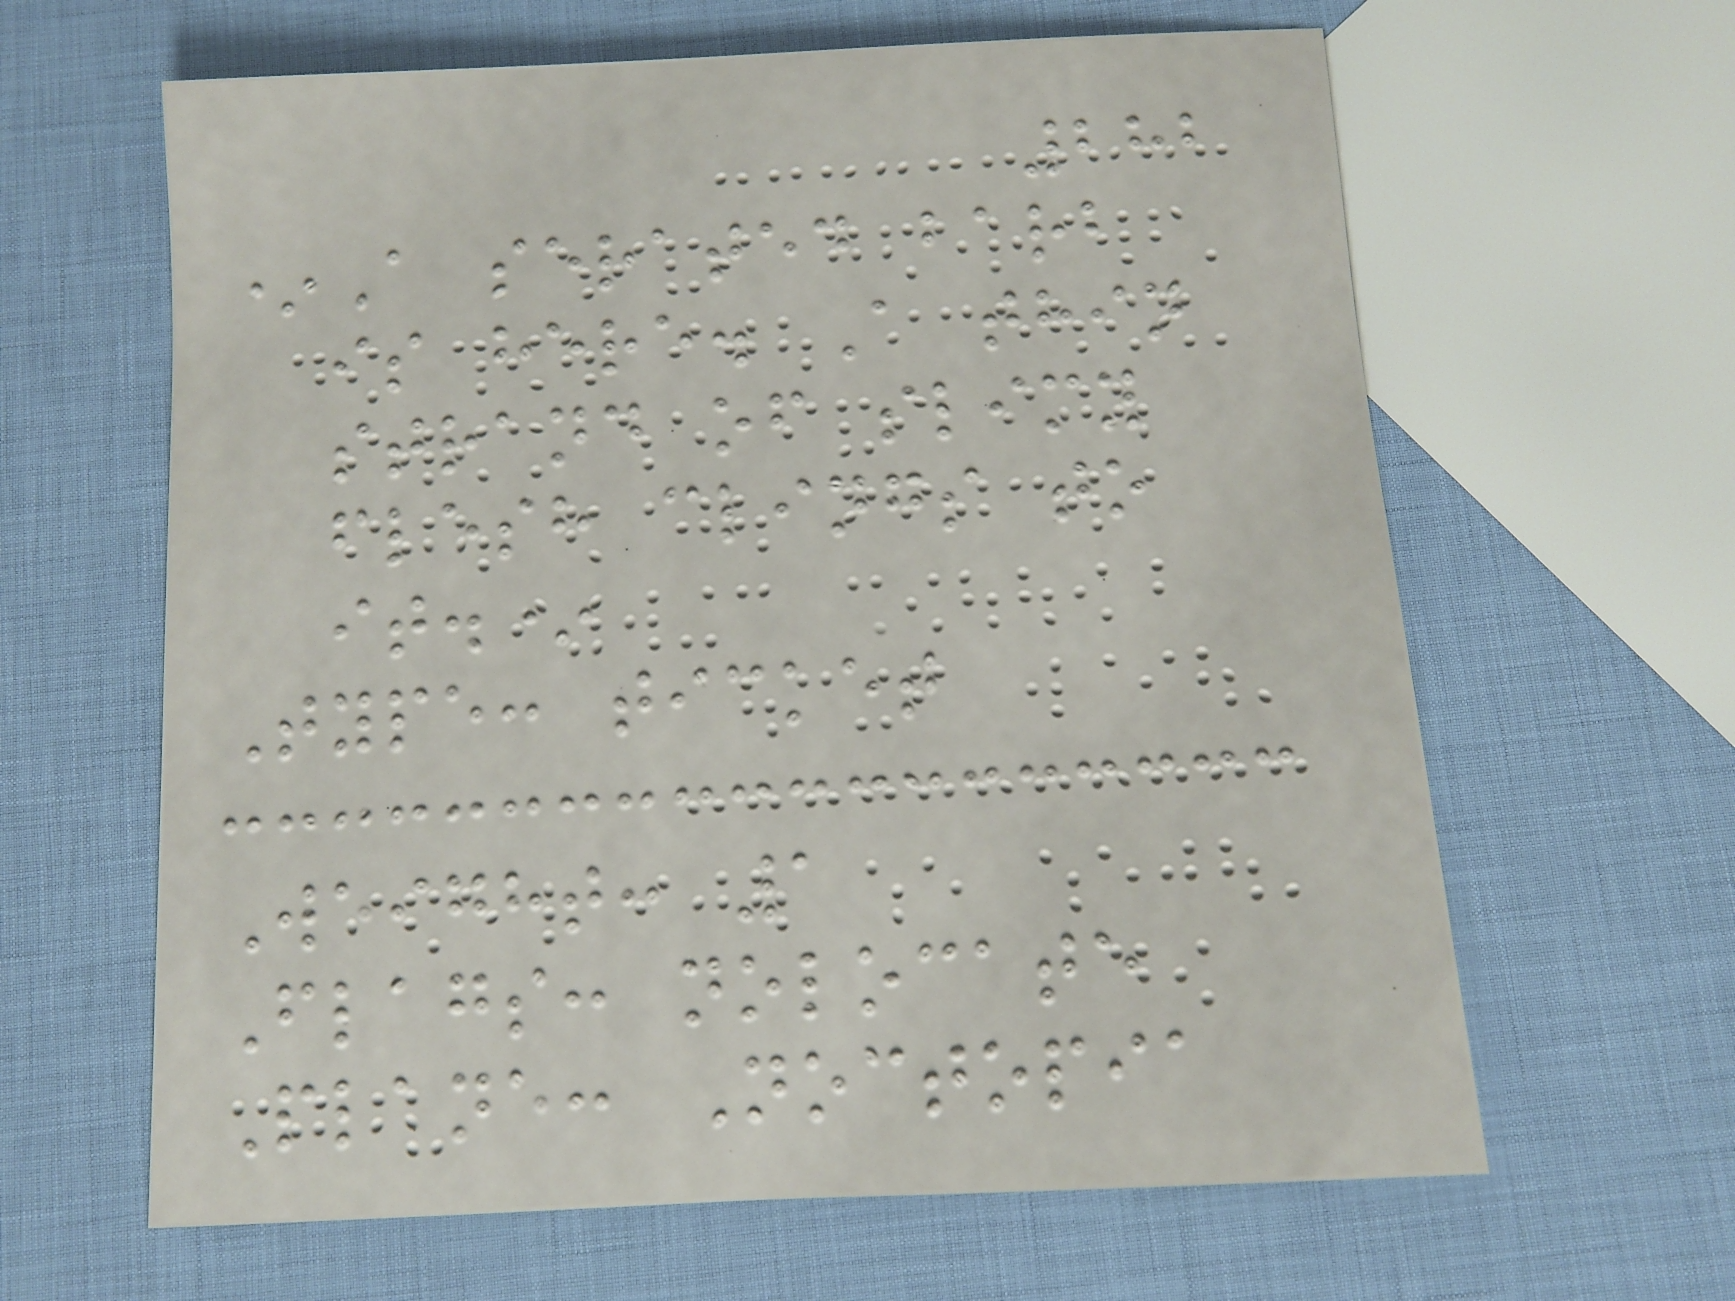282
*A serated barb
is here. A thin
strand of slimy
flesh clings to
it.*
Type: ticket
Weight: 1
Flags: nolocate
Plane: Noctopia
